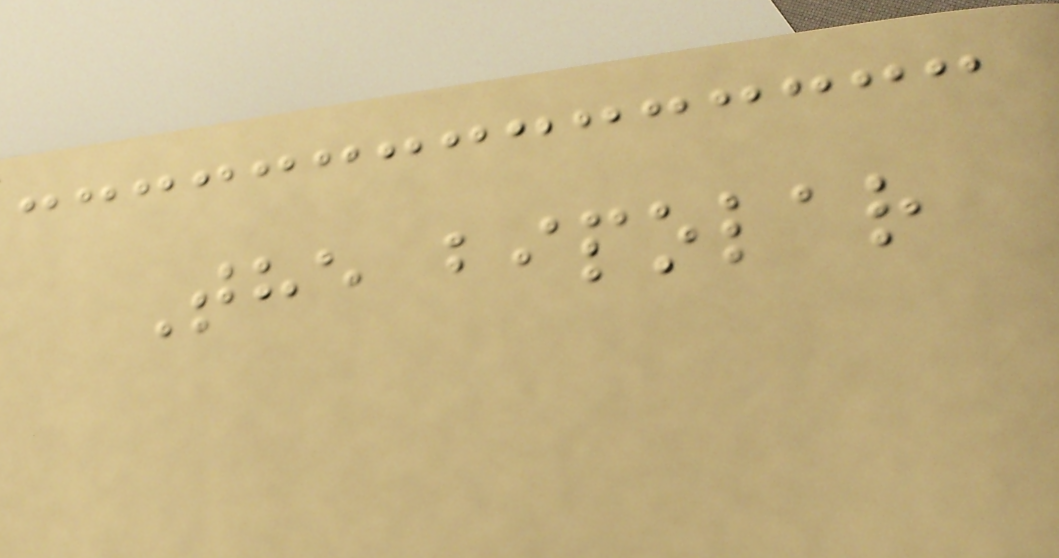The bipolar
